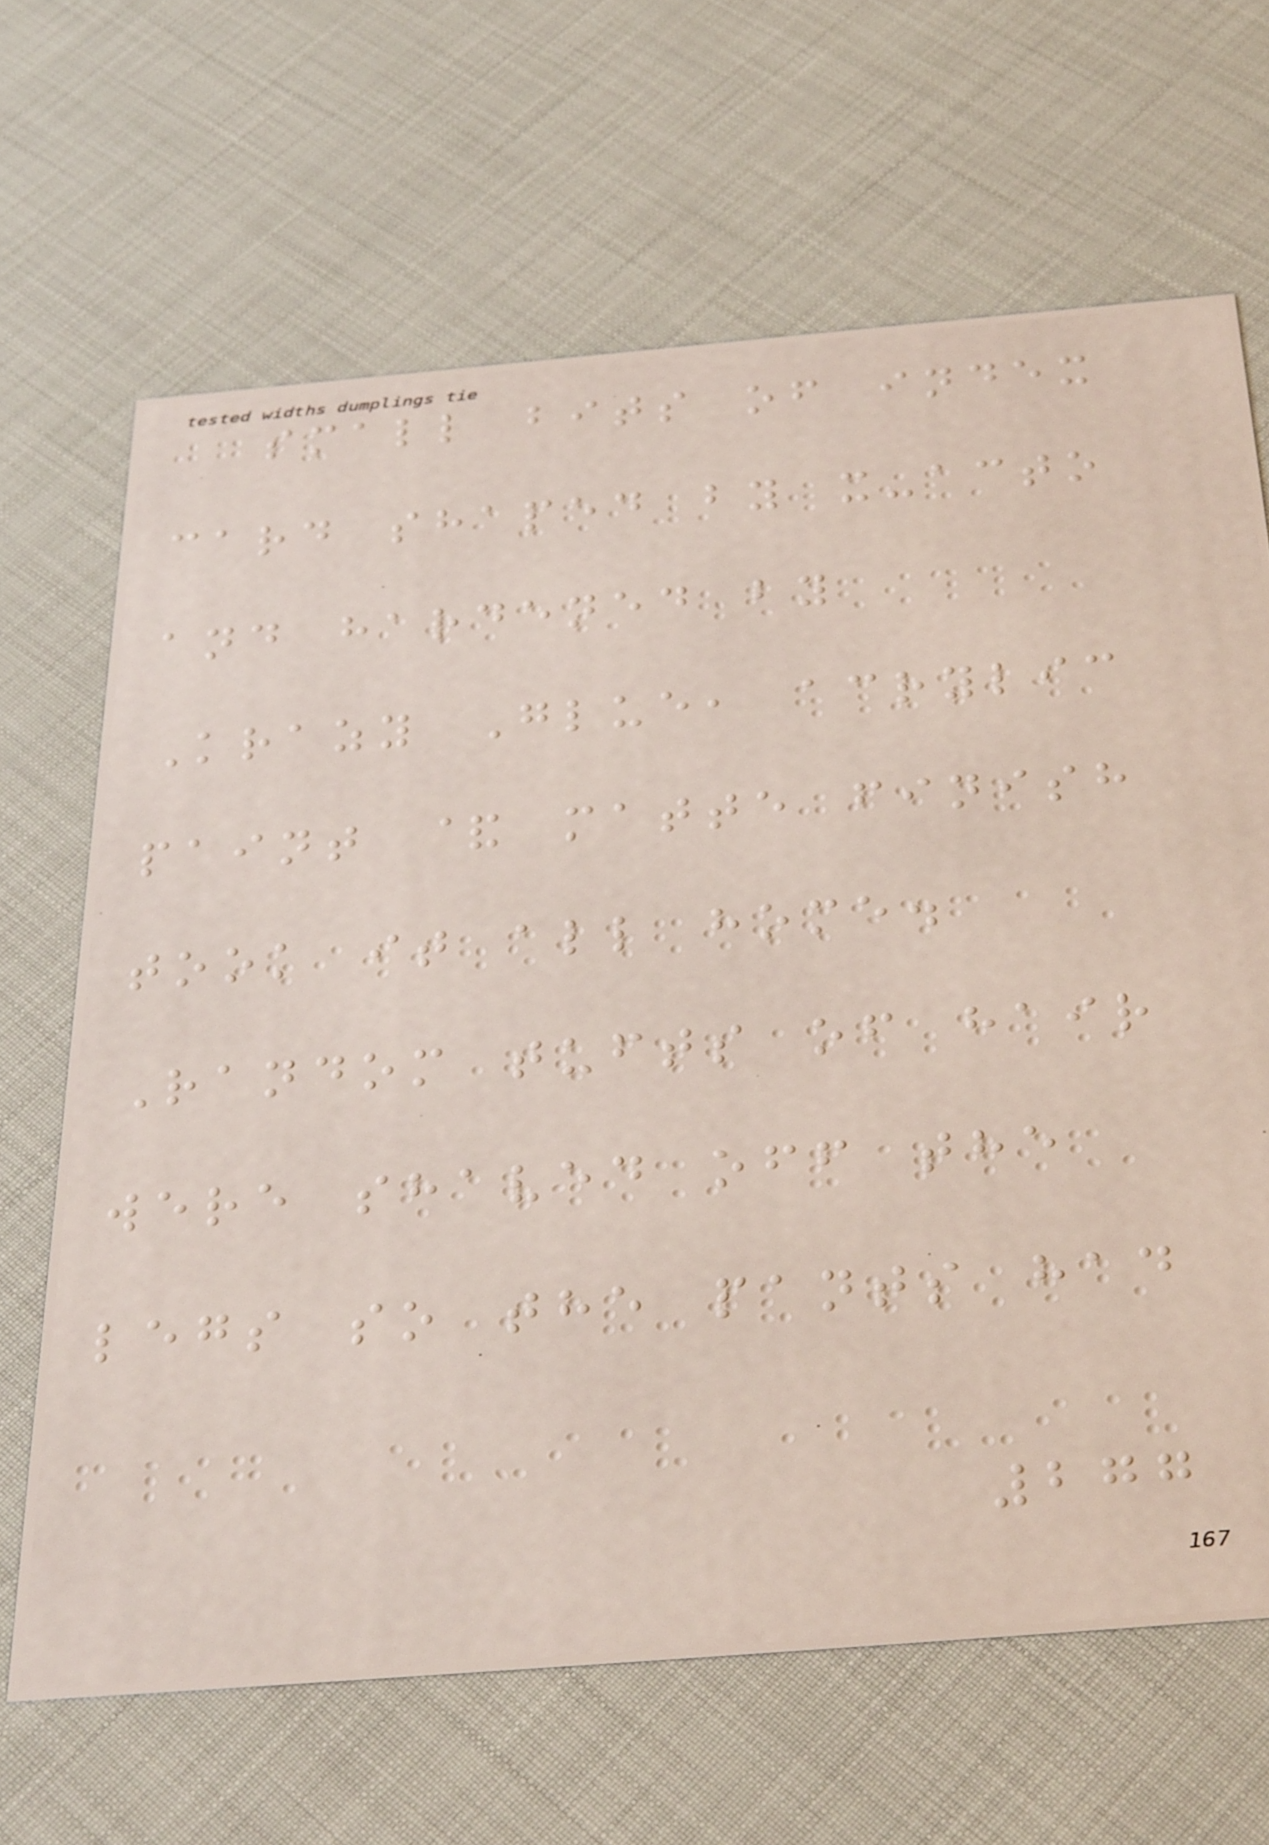small bits of index
card shaped by x-acto
and hardened by
Krazy Glue, acrylic
paint & matte finish
took it all home.
Random tufts of hair
were shaved off the
legs so the pants had
277
